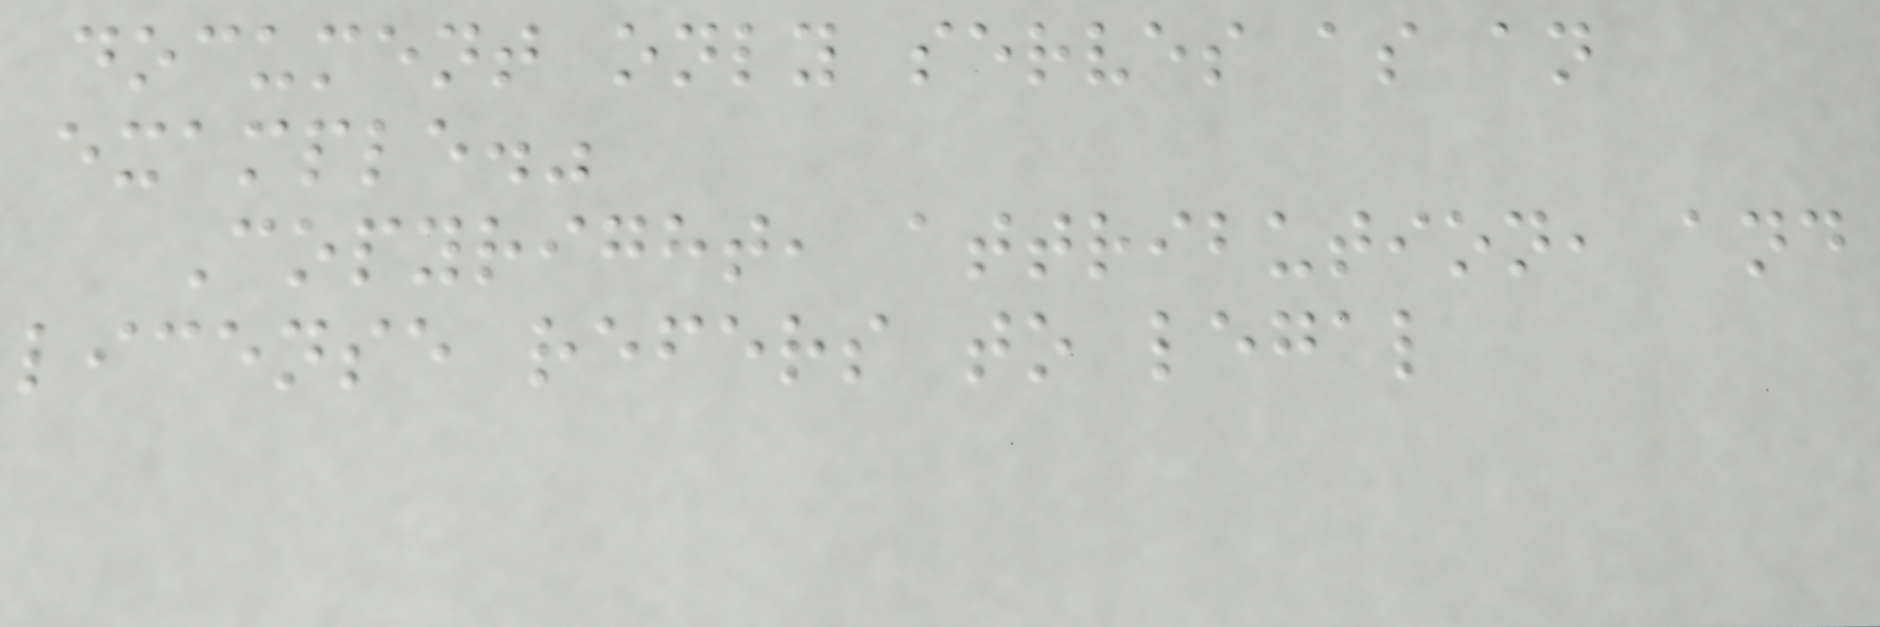document only serves as an
example."
Copyright, attribution, and
license refers to legal
